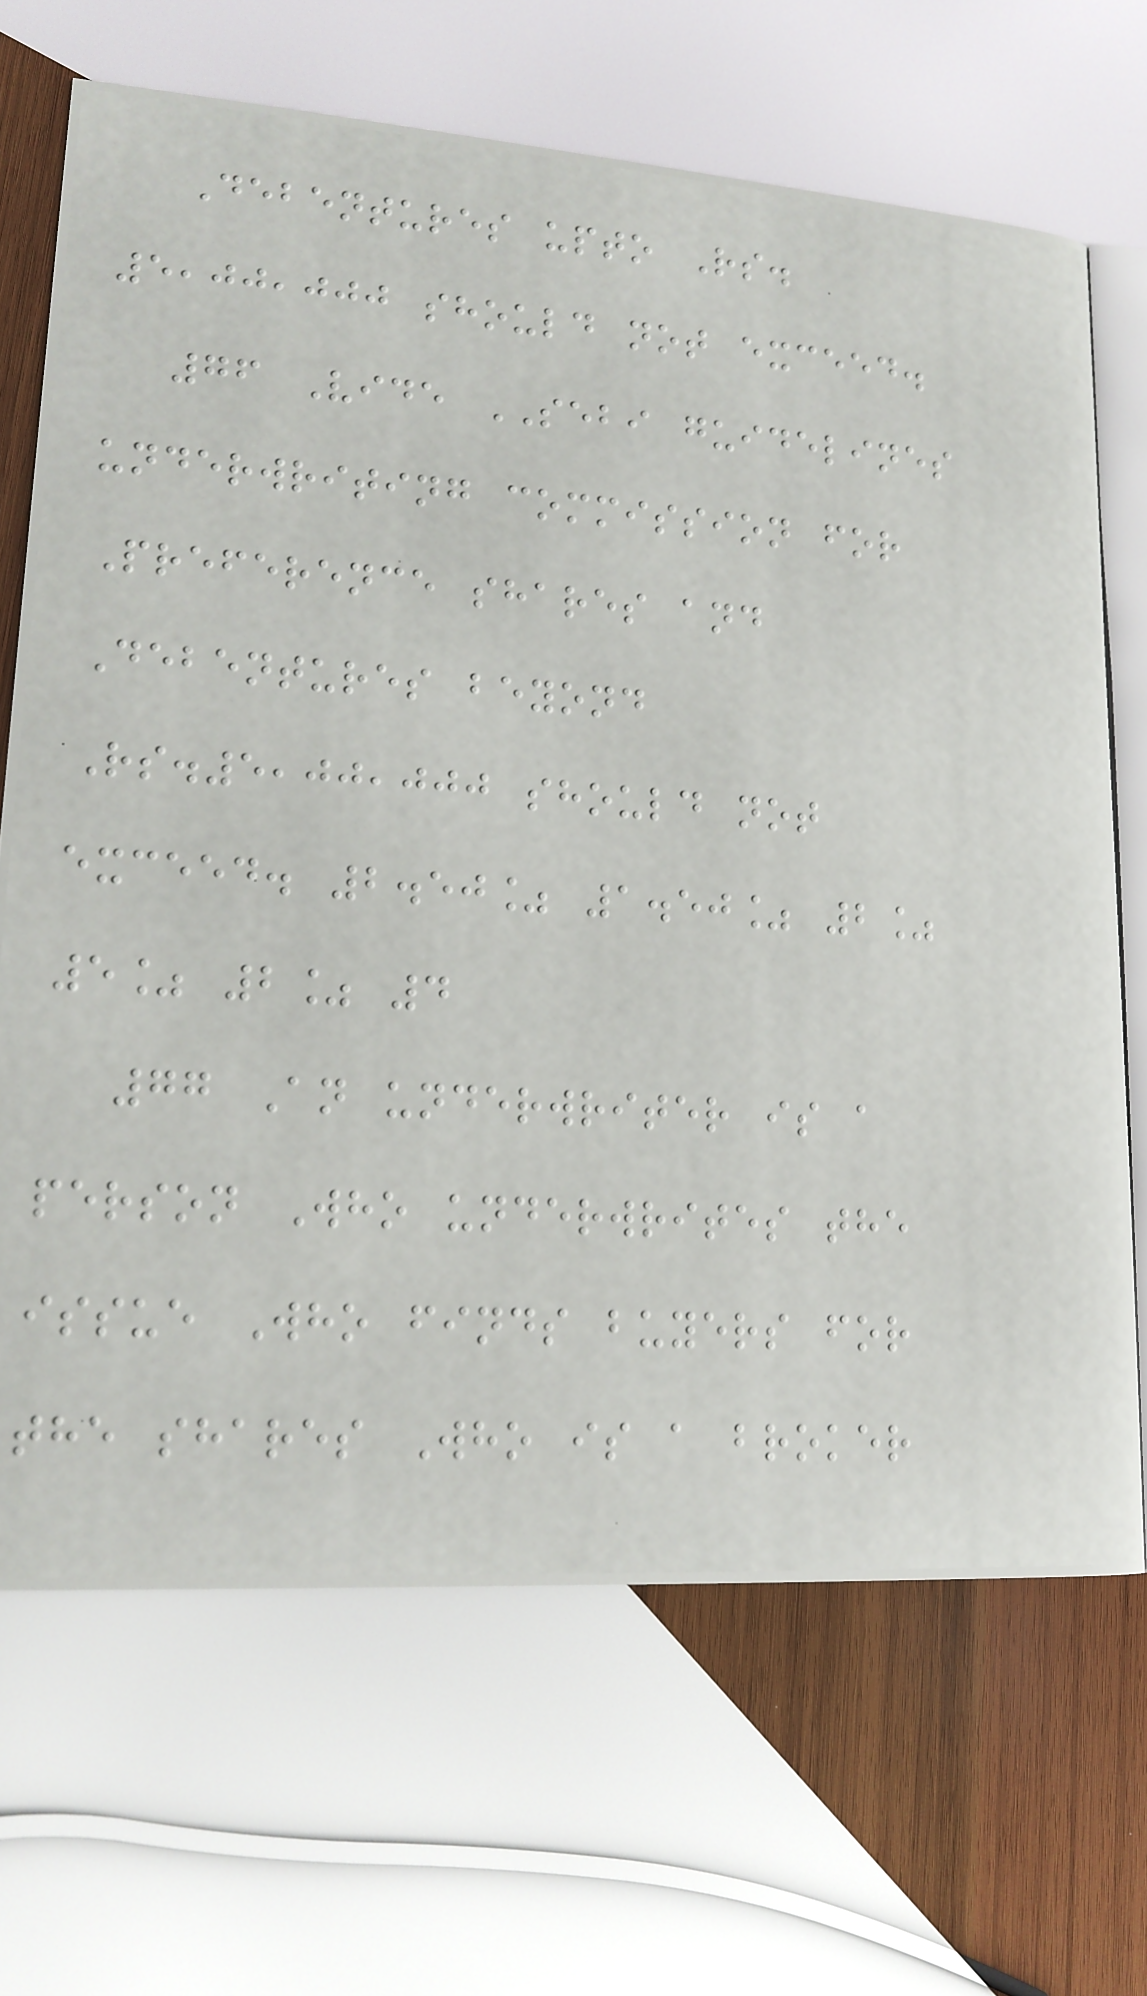Debentures upto Rs.
5,00,000 should not exceed.
76 Vide SEBI guidelines
underwriting commission for
Preference shares and
Debentures beyond
Rs.5,00,000 should not
exceed. 2.50% 1.50% 2%
5% 2% 4
77 An underwriter is a
person Who underwrites the
issue Who finds buyers for
the shares Who is a broker
